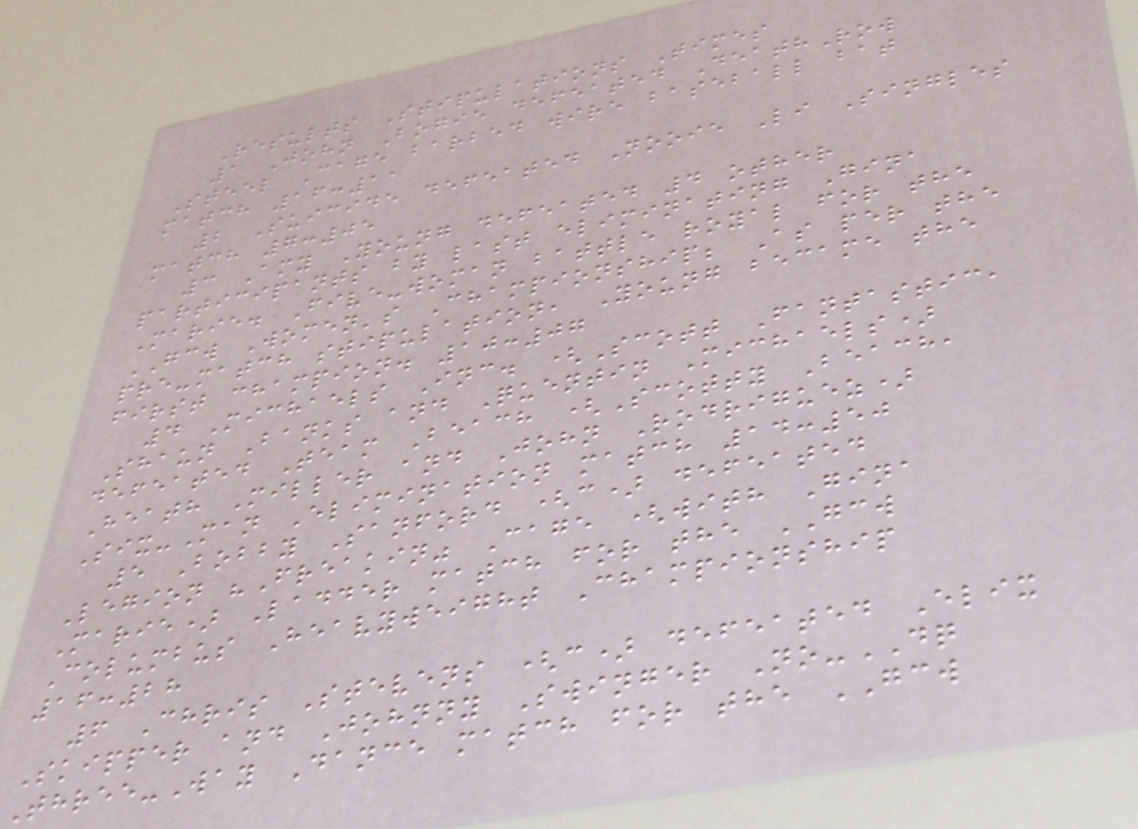Results Stipulations Times
1 John Bogie defeated DeathRow
Steel Cage barbed wire baseball bat
match 16:11
2 Suicide defeated Nooie Li Singles
match 7:05
3 Amy Young defeated 4 other
participants by last eliminating Gina
Marie. Five-woman battle royal for the
GCW Women's Championship; As per the
pre-match stipulation, Young became the
first champion. 10:07
4 Michaels Inc. (Scott Fantastic,
Shaun Banks and Quentin Michaels)
defeated Team Beach (Scotty Beach,
Heath Miller and John Rodriguez)
Six-Man Elimination match 14:50
5 Bobby Sanford (c) defeated
Legion "Freakin" Cage (with Gina
Marie) Ladder match for the GCW
Columbus Heavyweight Championship
16:28
6 Chris Stevens (c) defeated Elix
Skipper and Johnny Swinger No-DQ
Three-Way Dance match for the GCW
